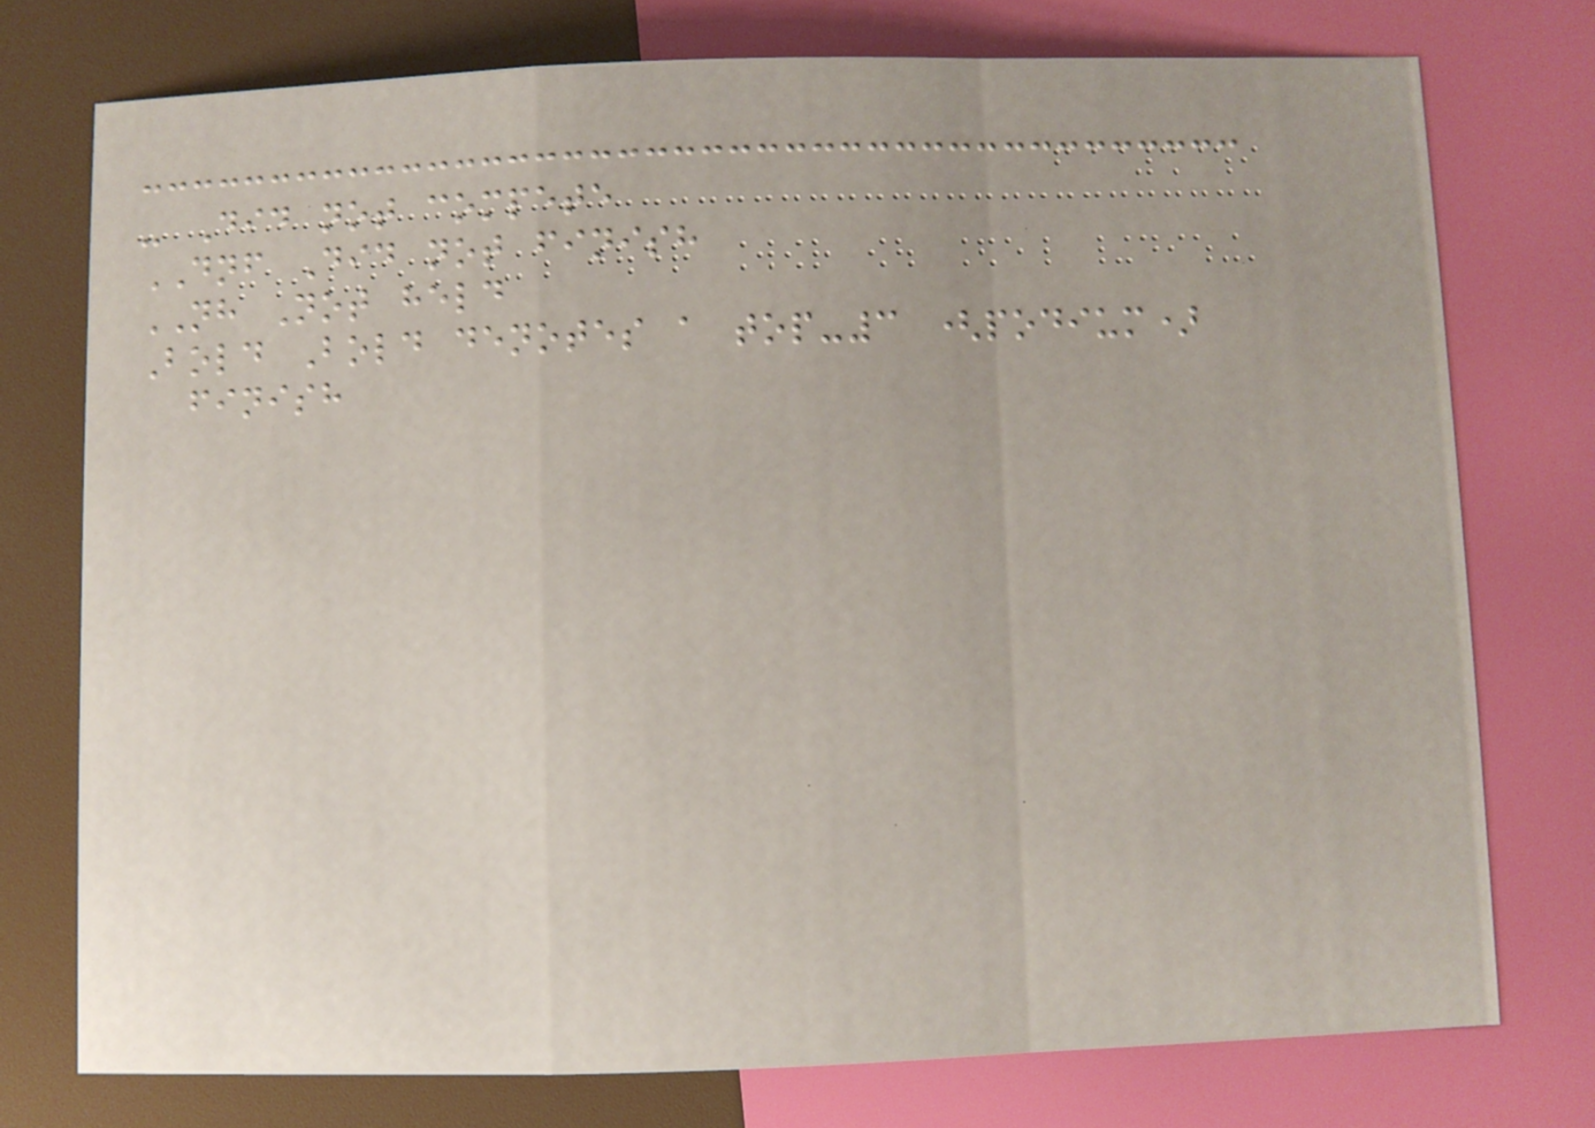- Did not compete
DNF Did not finish
NH Not held
Bold Bold denotes a top-3 (podium)
finish
